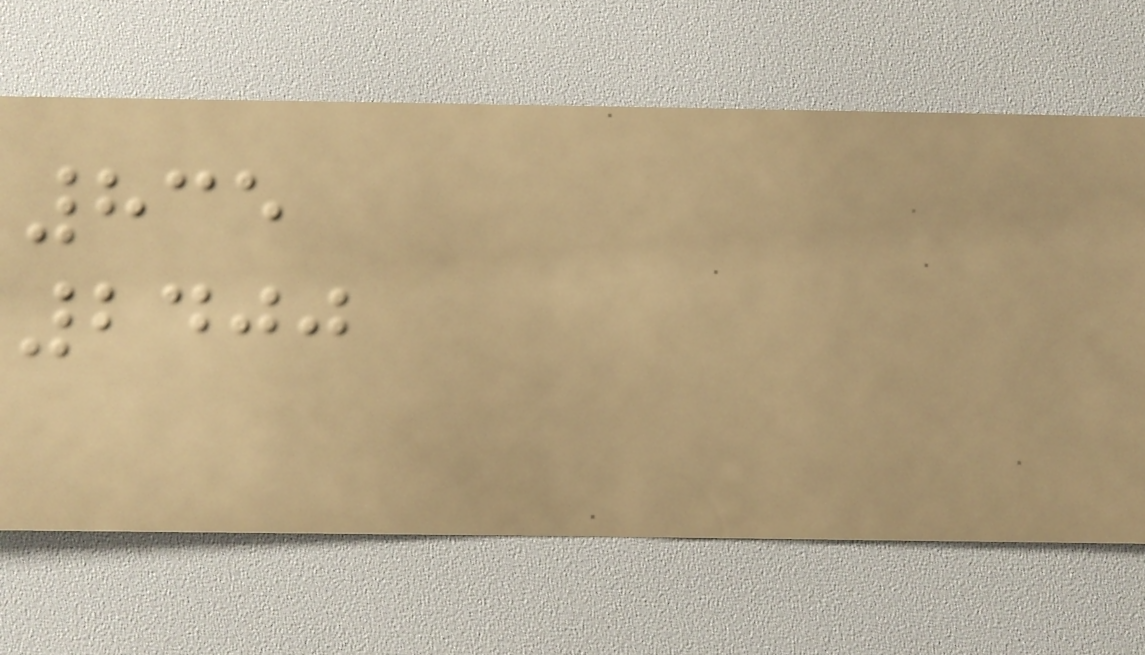835
2400
